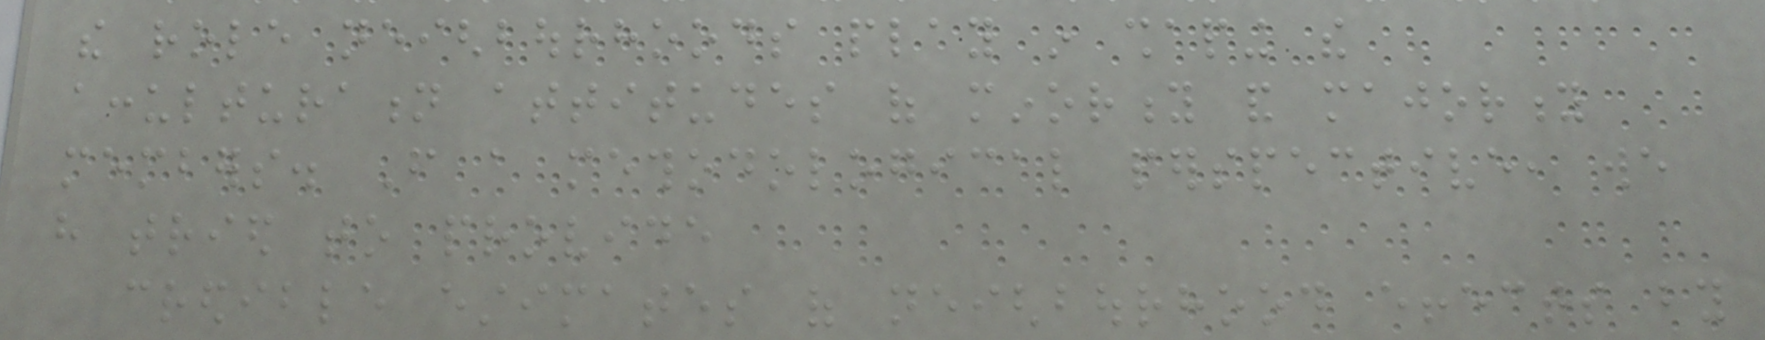the role neighbourhoods play in shaping the
acculturation attitudes of minority and majority
members. From a methodological perspective, we
have tried to provide
credible estimates of neighbourhood effects by
